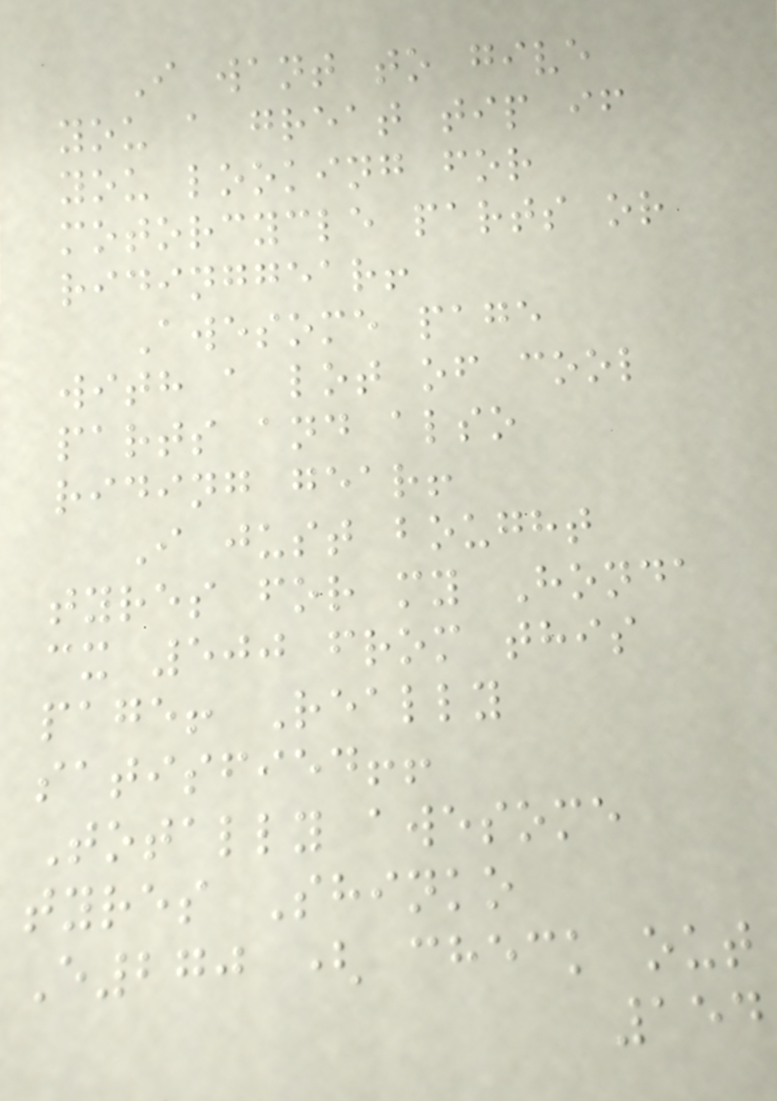I want to give
you a great tip if
you looking for
motorcycle parts or
ridinggear!
Awesome page
with a lot of cool
parts and also
riding gear!
I just bought
tyres for my Honda
cx 500 from this
page! Really
satisfied!!
Totally awesome
tyres Shinko
E270 ( check out
154
